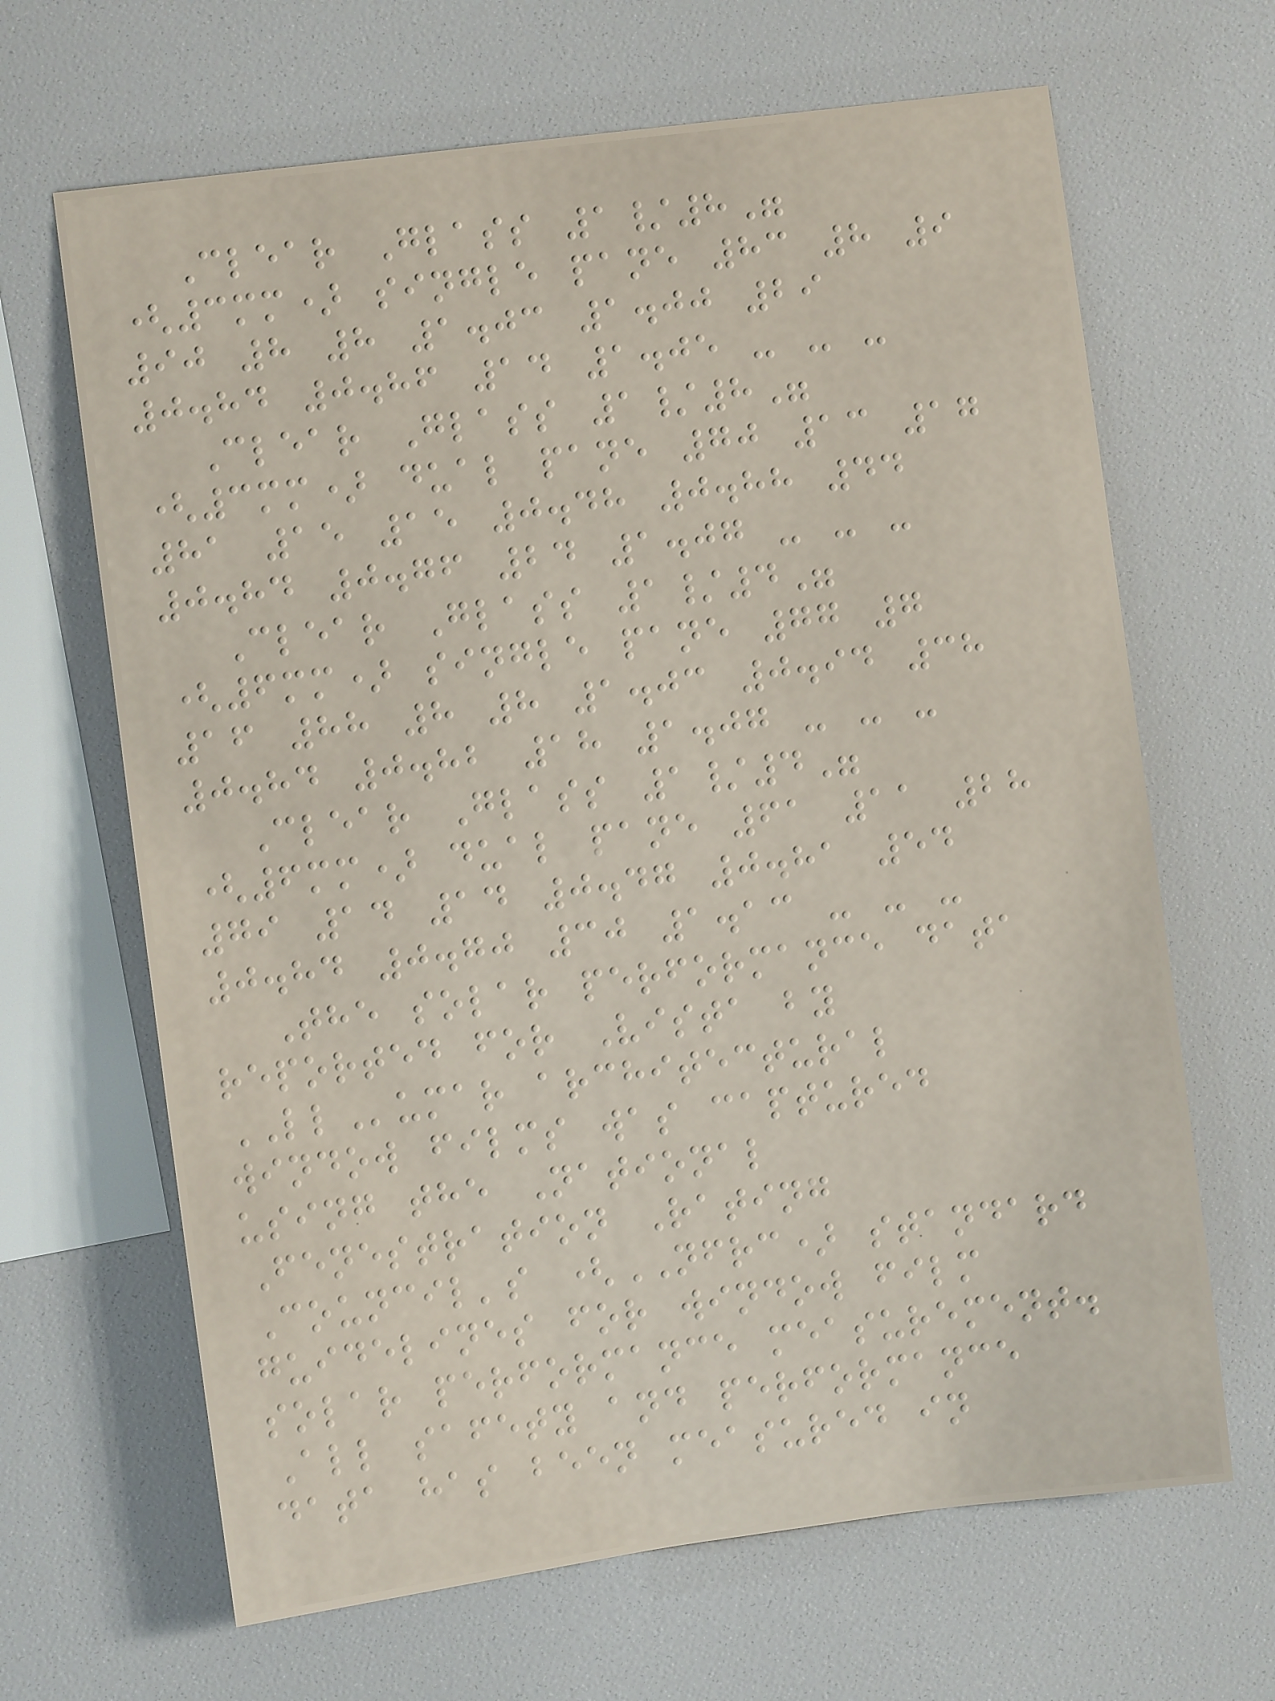Clear Glass 1/8"
(3mm) single pane 83 8 9
90 8 8 1.03 1.00 29
0.84 0.86 14 1.05 - - -
Clear Glass 1/8"
(3mm) dual pane 70 13 17
81 15 15 0.48 0.88 44
0.84 0.76 24 1.07 - - -
Clear Glass 1/4"
(6mm) single pane 77 7
16 88 8 8 1.03 0.94 38
0.84 0.82 18 1.07 - - -
Clear Glass 1/4"
(6mm) dual pane 61 11 28
79 14 14 0.47 0.81 54
0.84 0.70 30 1.13 - - -
The solar performance data
reported for Vista by
LLumar architectural
window films was captured
using the National
Fenestration Rating
Council's (NFRC) standard
guidelines for window film
solar performance measurement.
All safety and performance
data has been measured in
